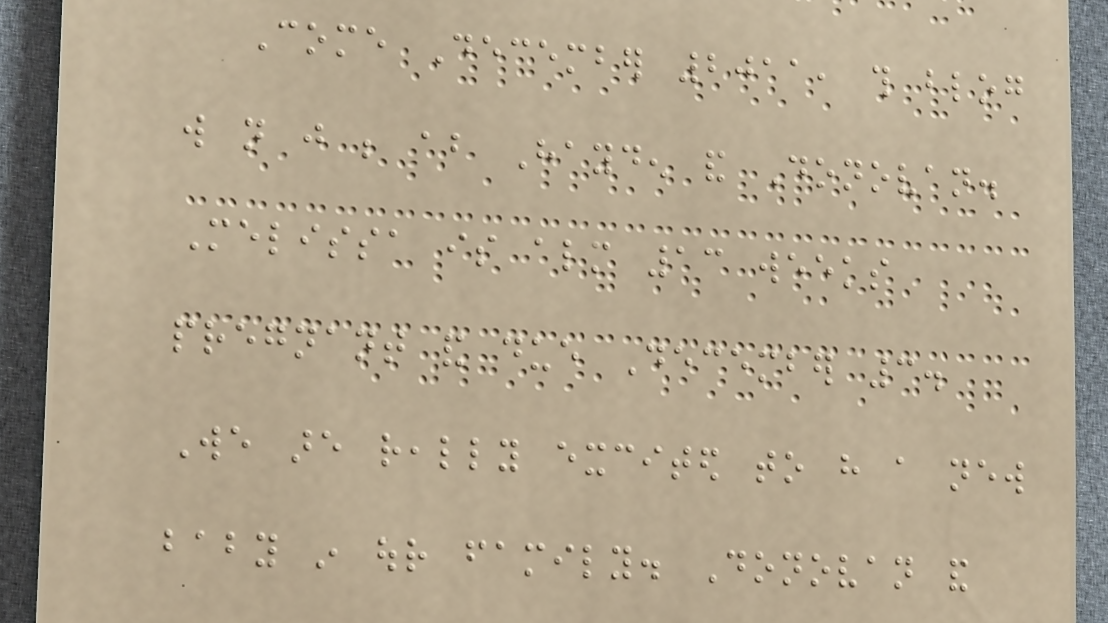Come December 2011, this blog
will not just be about Hayden and Donovan.
Melissa is almost 13 weeks
pregnant and due December 3.
We are really excited to have a new
baby in our family. Donovan and
